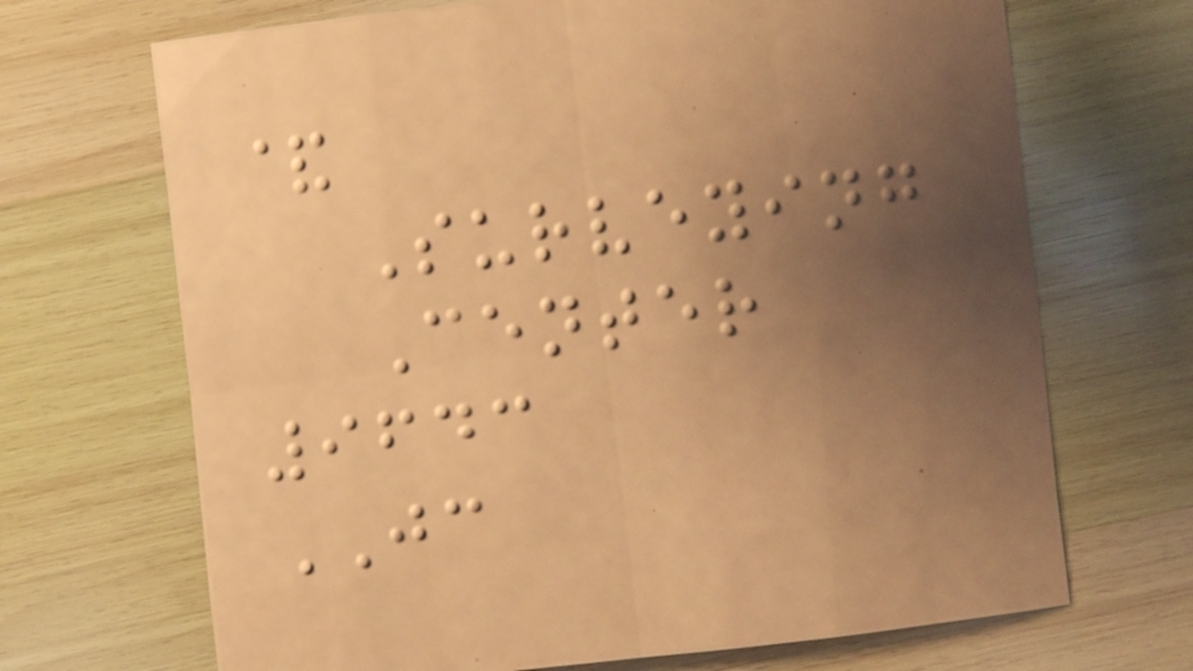&
Surveying
Center
9643
JC
